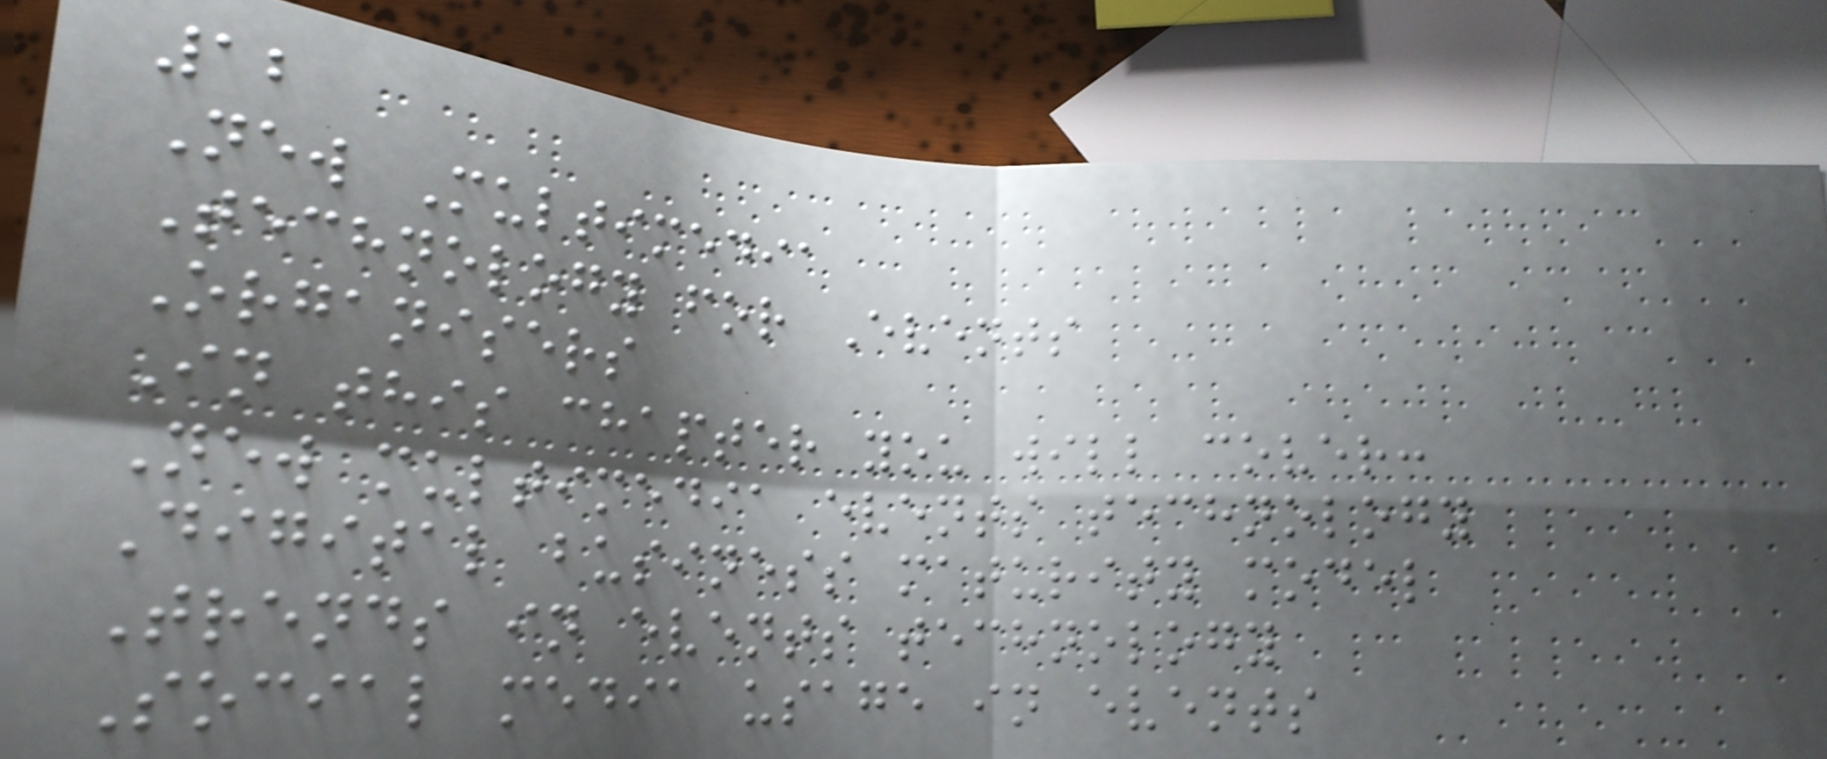12
New Multimedia
Technology for Events
Organisers
In this chapter you will cover:
New multimedia events technology
Digital business maturity model
Trends in events technology
Social media usage in events
